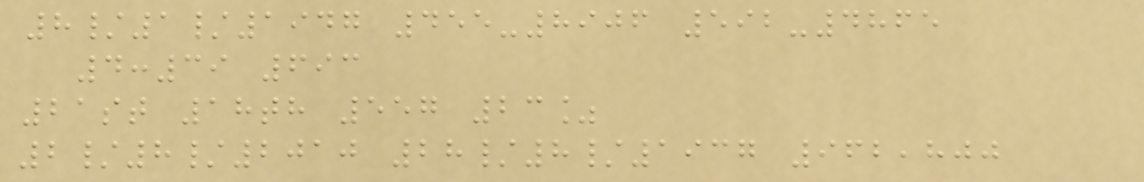8/1/1947 455-8906 592-4865
4:39 693
21st 18th 557 23%
2/8/2010 28/8/1937 962,800
